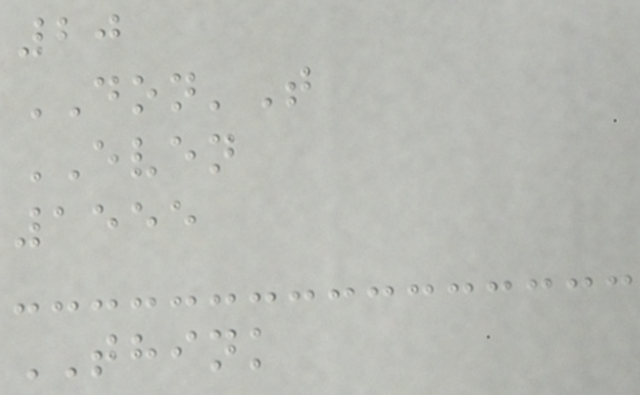20
DON'T
EVEN
1555
THINK
